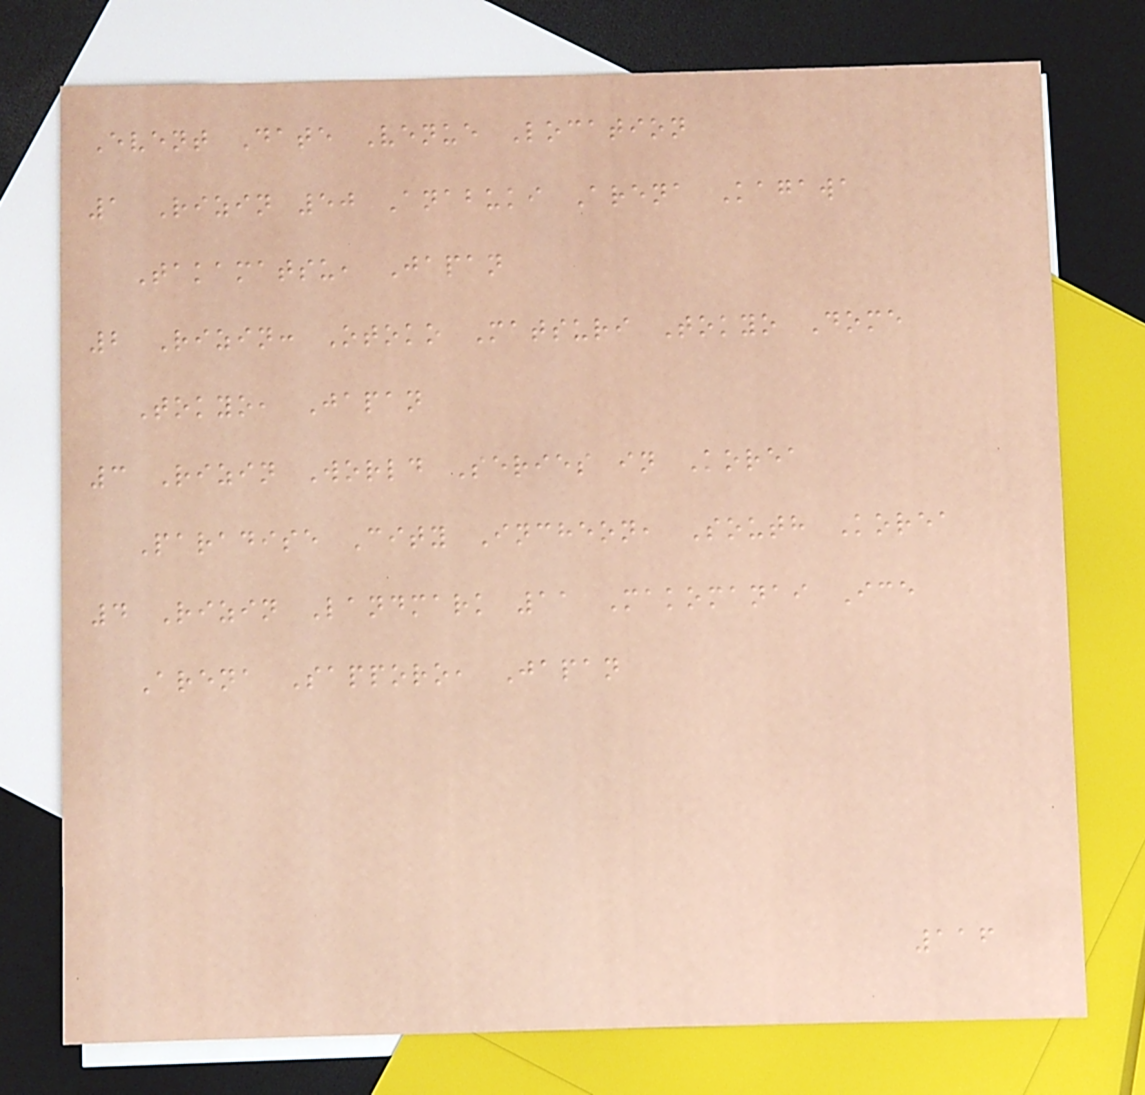Event Date Venue Location
1 Rizin 50 Anabuki Arena Kagawa
Takamatsu, Japan
2 Rizin: Otoko Matsuri Tokyo Dome
Tokyo, Japan
3 Rizin World Series in Korea
Paradise City Incheon, South Korea
4 Rizin Landmark 11 Makomanai Ice
Arena Sapporo, Japan
116
